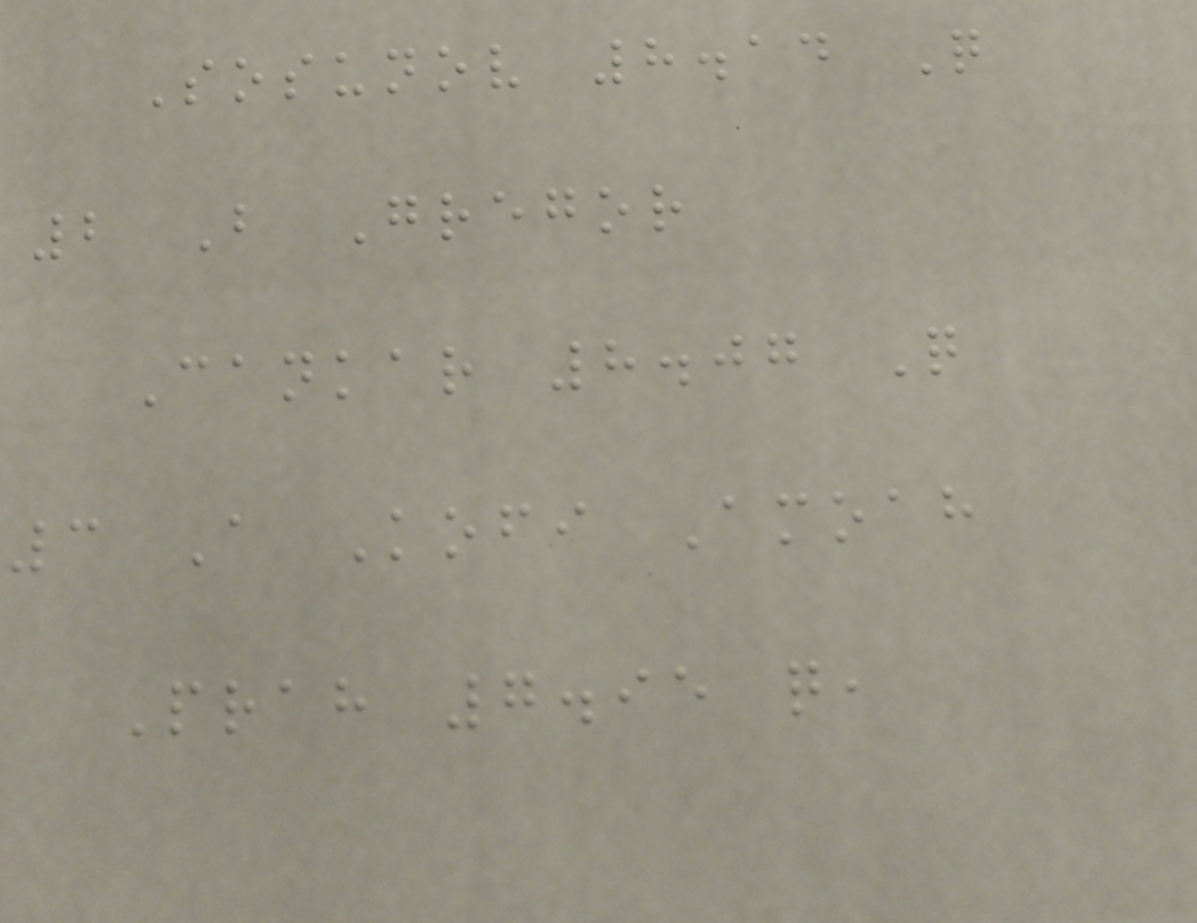Sosunov 8.14 Q
2 B Gregor
Cankar 8.07 Q
3 A Kofi Amoah
Prah 7.95 q,
